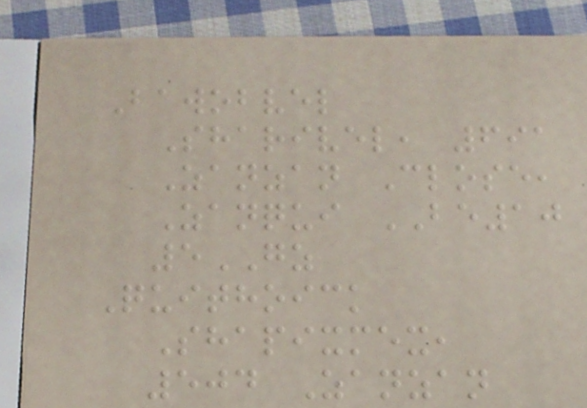Bawobvel
Sharivel, 691
Zanzan Close,
Zanqui BE10
5GZ
Quithoick
Shapixmex,
504 Zanzan
